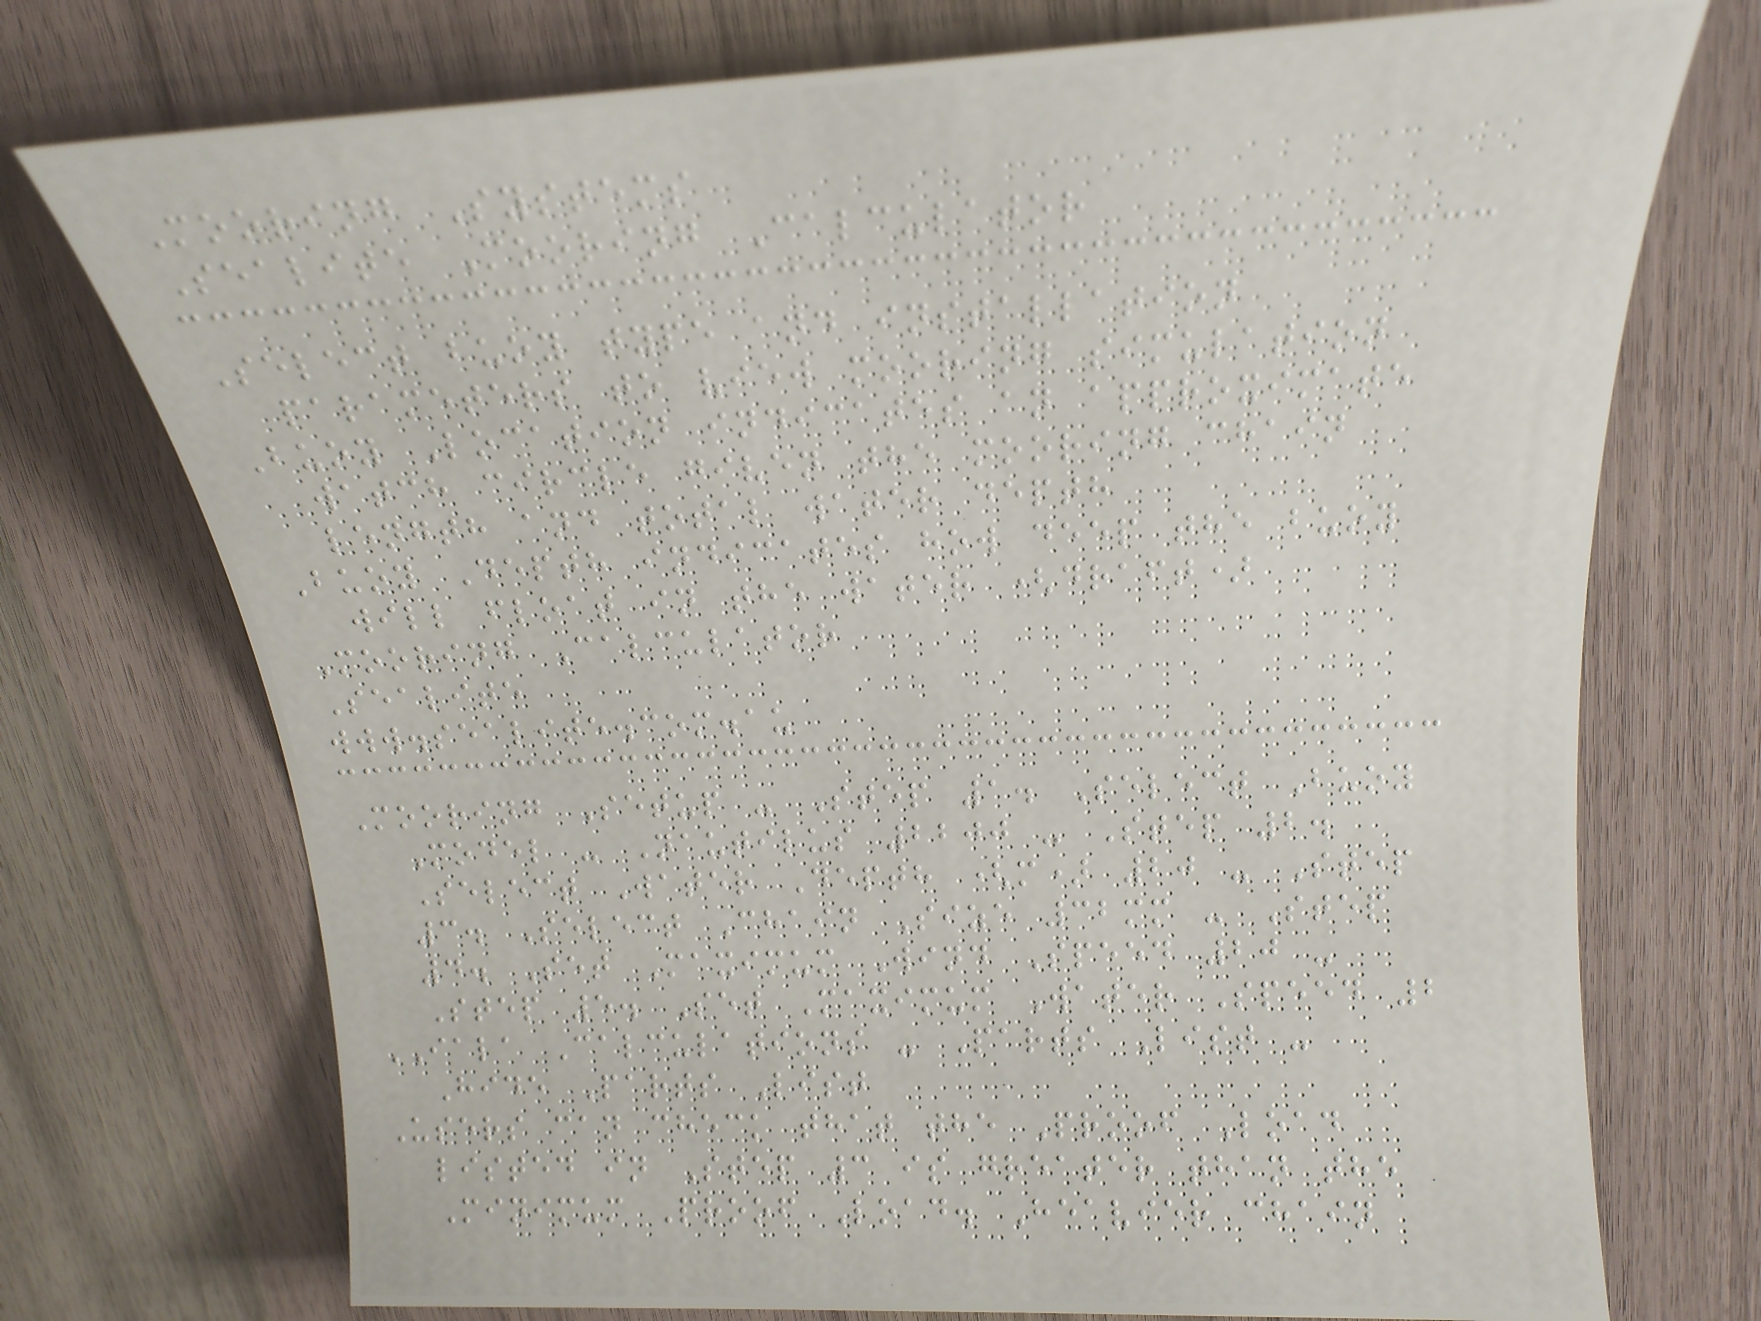Mooring Systems
Sealite Mooring Calculator
Select buoy type and installation
parameters to view mooring simulation
Buoy Location indicates an approximate
watch circle given the mooring chain
length and total water depth
Buoy Depth indicates how deep the buoy
will float in the water (draft)
Mooring Calculator
Sealite
www.sealite.com.au
Mooring Setup - Step 1. Select Buoy
Model - Nautilus 2200 - Step 2.
Select Water Depth (m) 20 - Step
3. Select Chain Size 32mm - Step
4. Set Maximum Wind Speed 20 -
Step 5. Set Maximum Water Speed 2
IALA Calculations - Parts List -
Hide Parts List
Users can check that the Proof Load
listed in Step 3 is greater than the
Minimum Proof Load. Heavier chain
